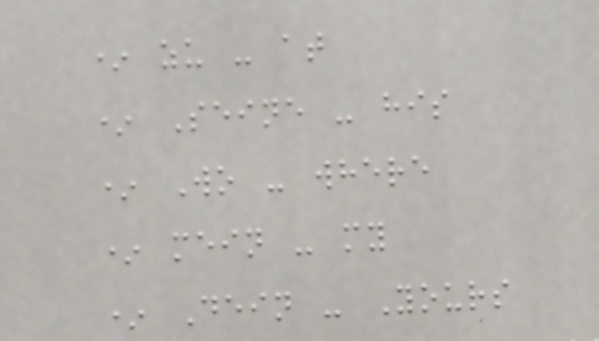* zu - at
* Seine - his
* Wo - where
* mein - my
* Dein - Yours
